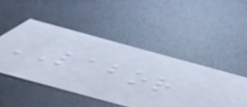LABOR
